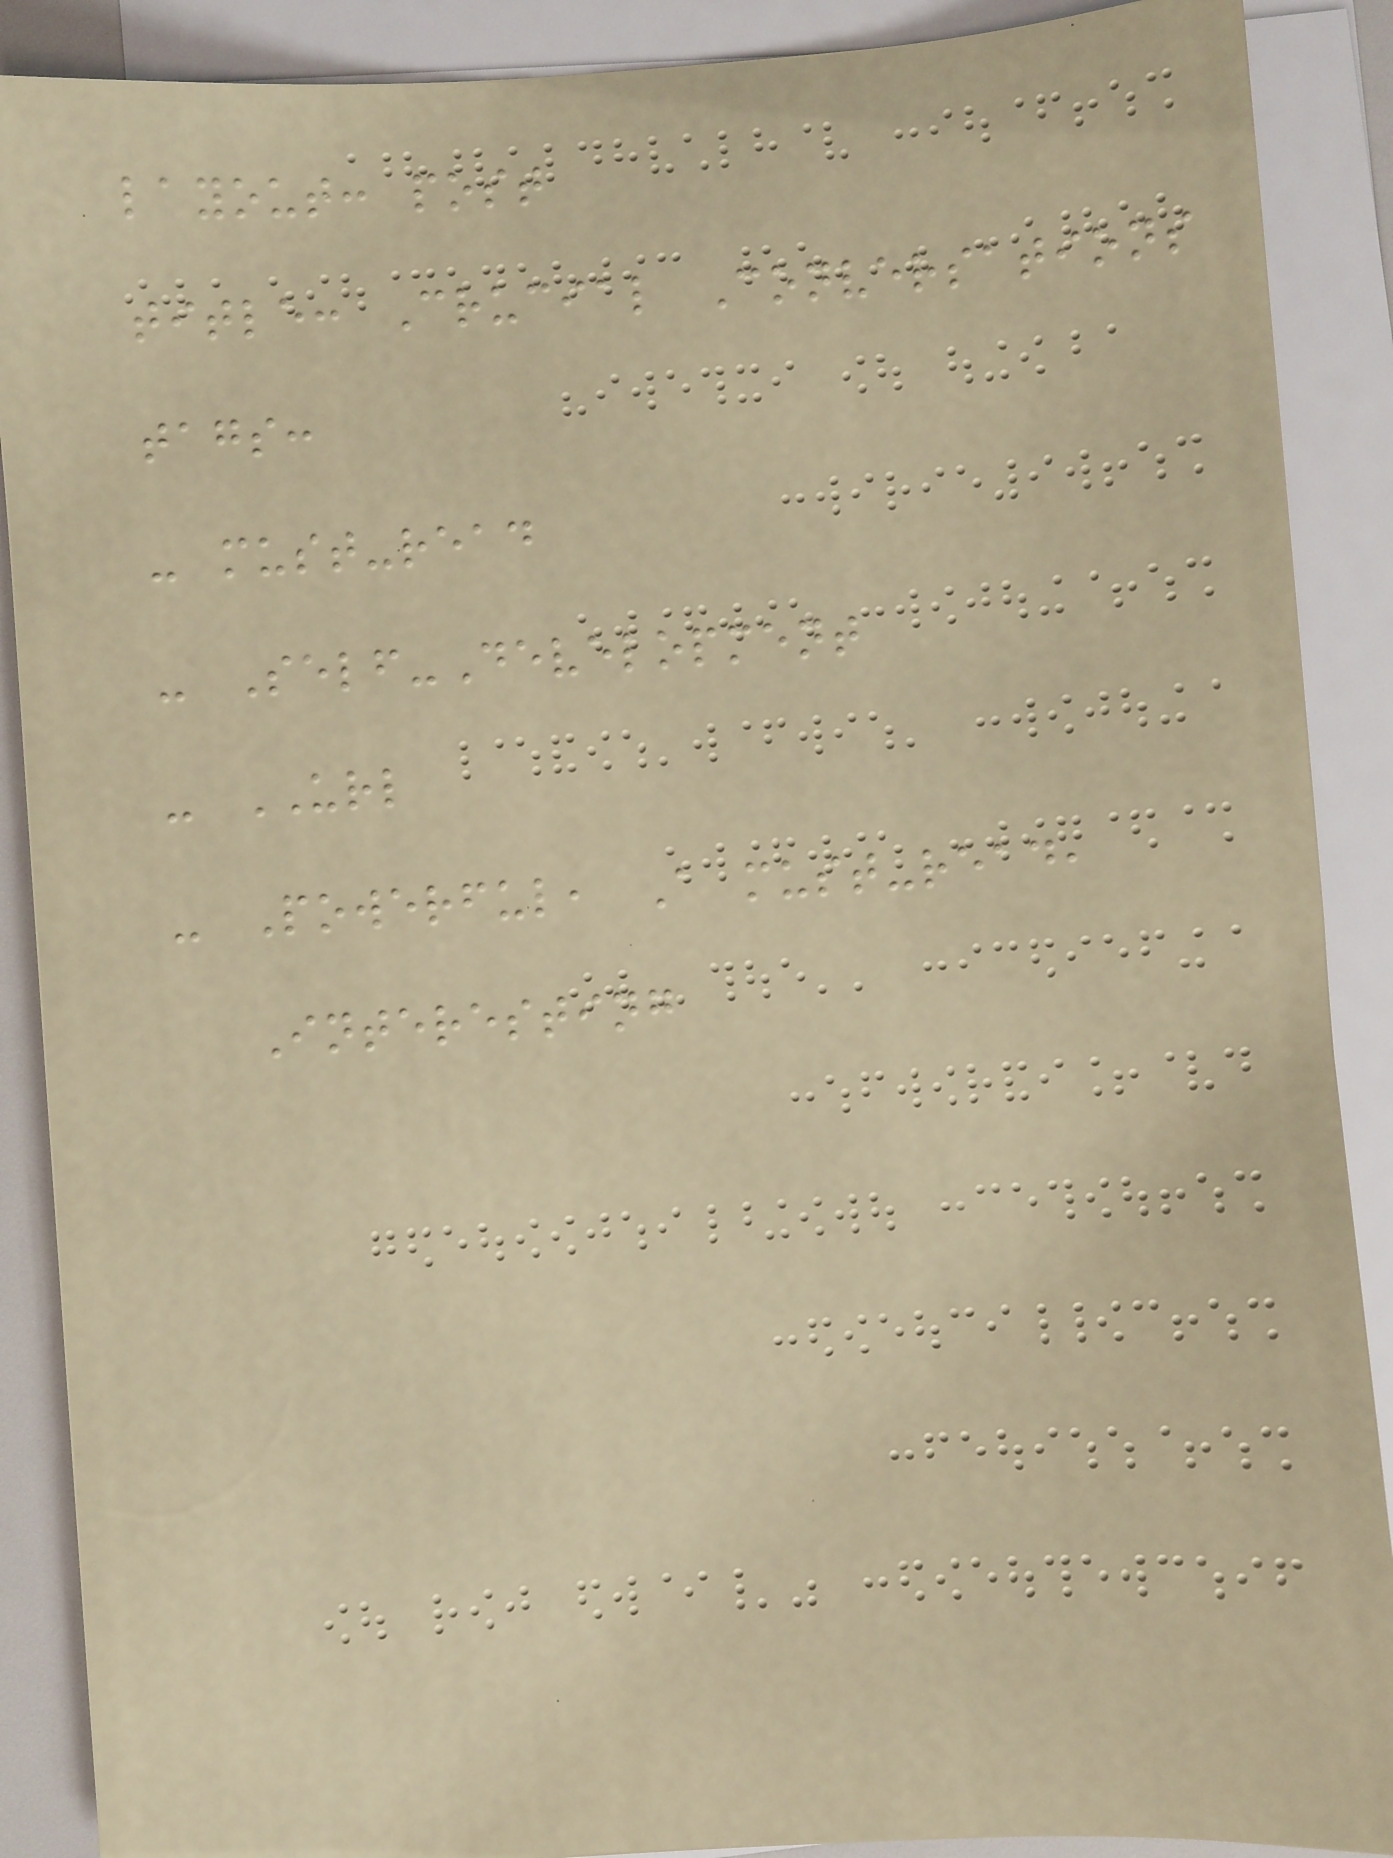layout: post
title: Crucial Conversations
tags:
- must-read
- Self-Development
- URL
- Powerful, A must-read,
Interesting
